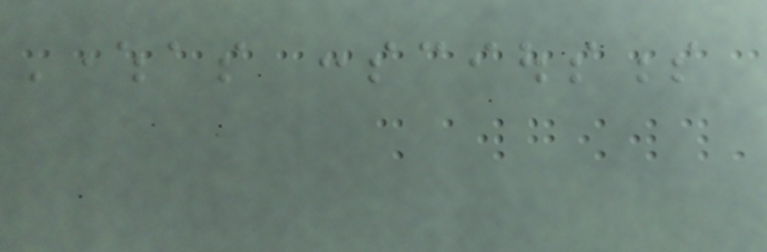Whereas consciousness
